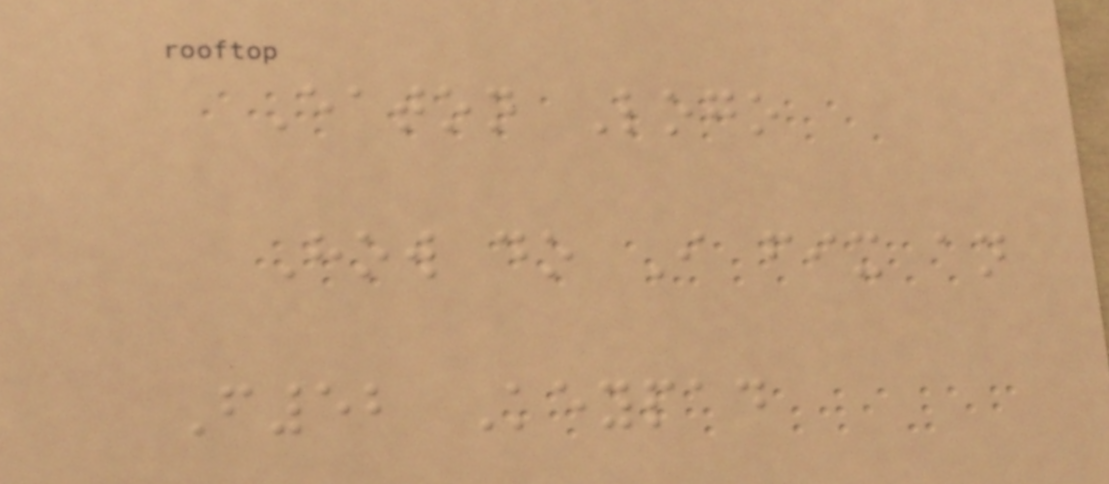Eaton Logo
How do I fix an
F52 Keypad
